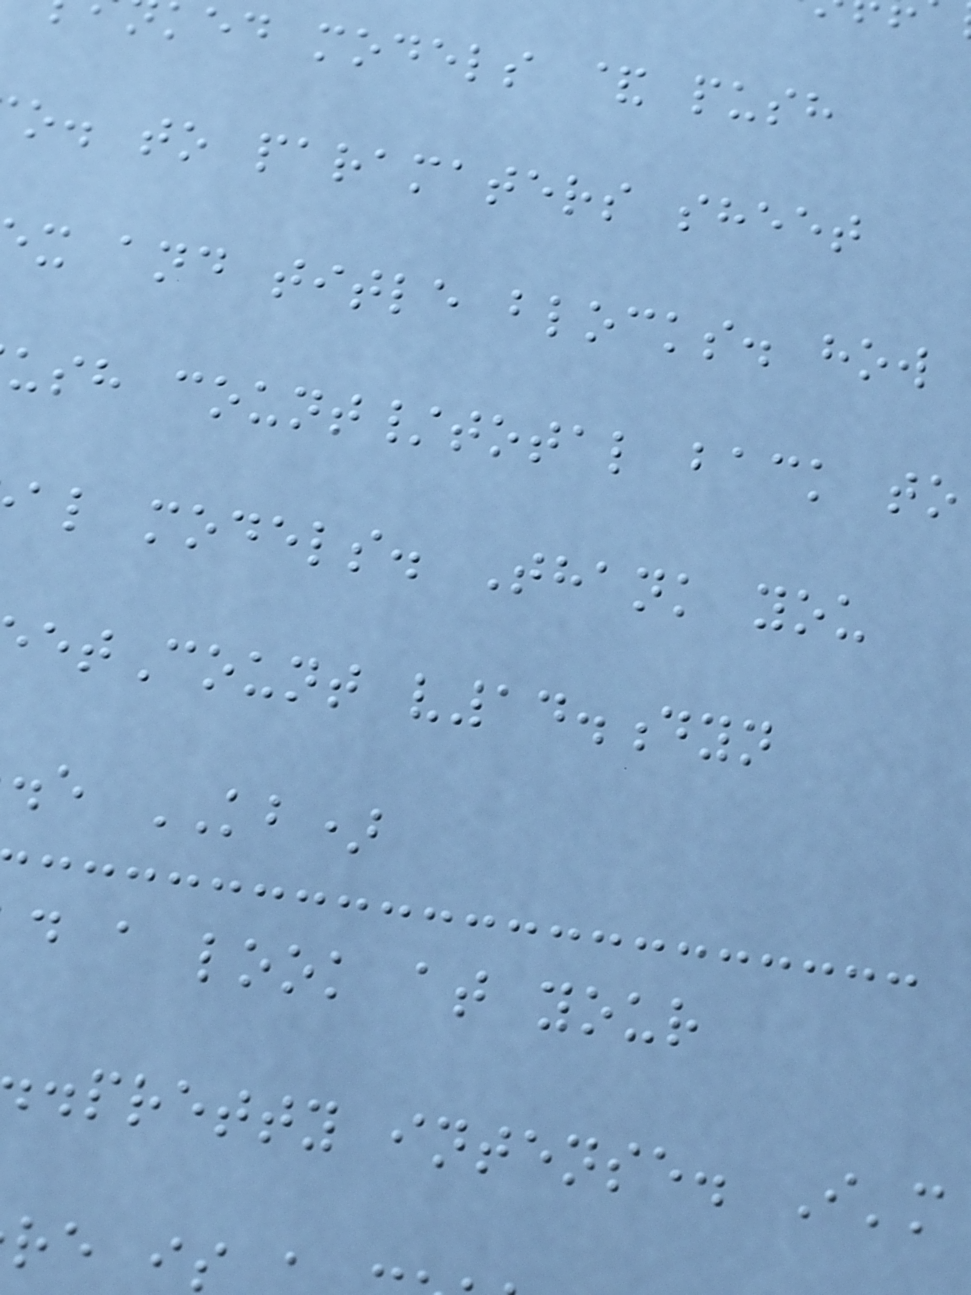ed models & push
o. to paramaters sheet
x and title blocks. how
ush count/total back to
al models. Thank you
etCount v14.dyn
.e KB)
d a look at your
.pretty intense. I'm
